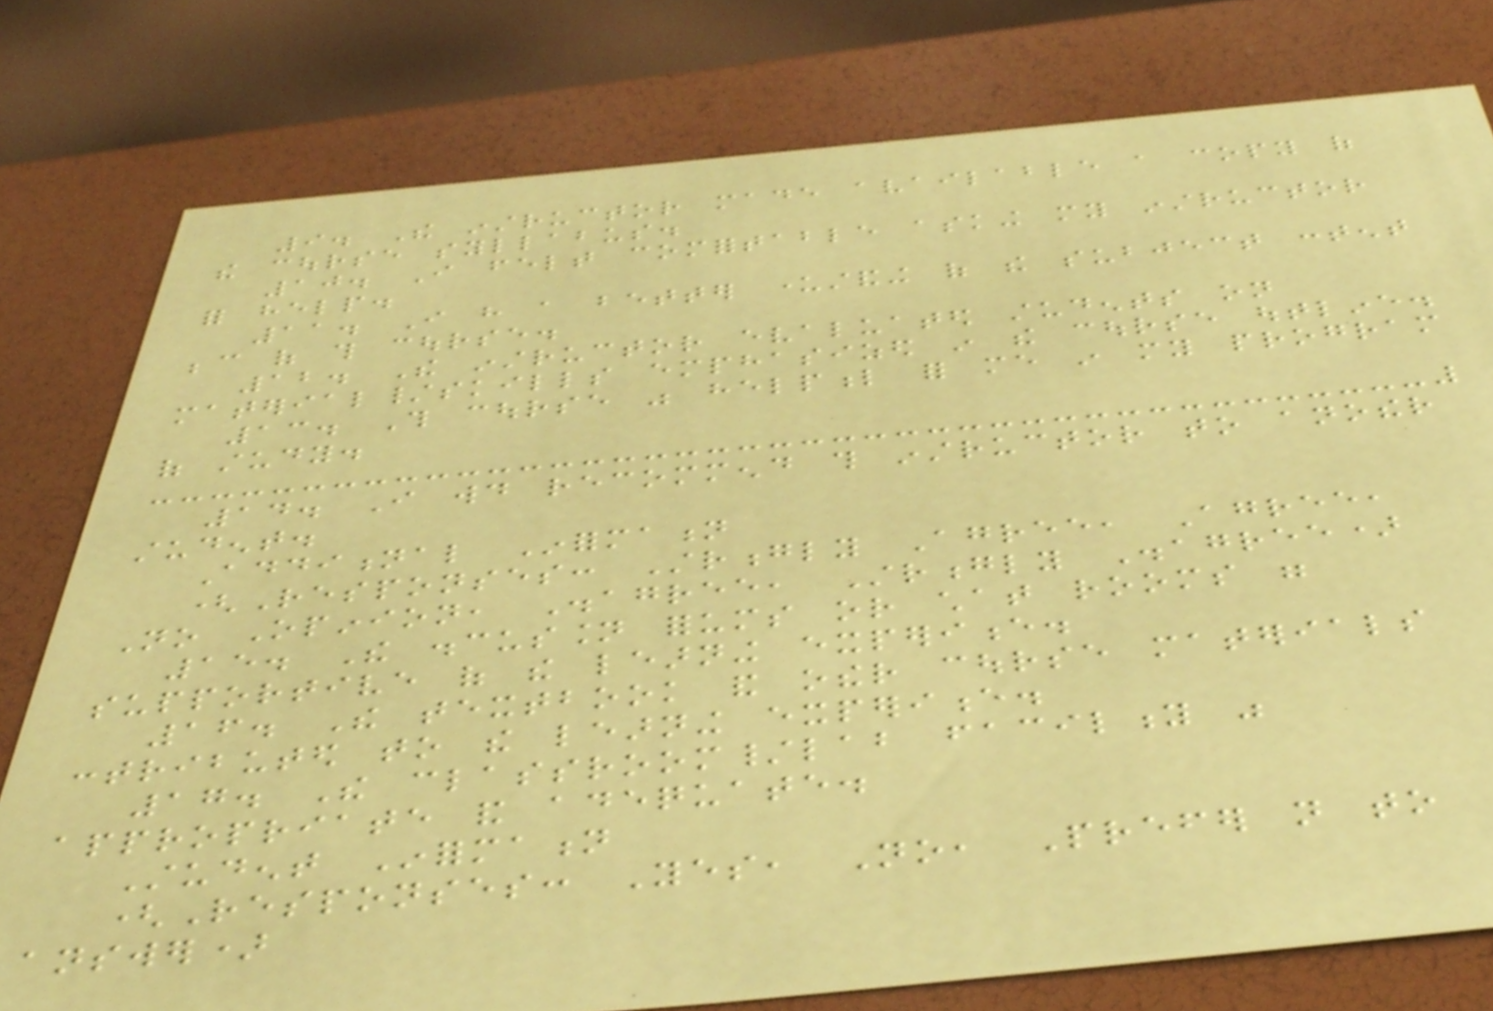9. The instructor made available a copy of
the course syllabus.
10. I felt comfortable asking my instructor
for help.
11. I have a better understanding of the subject content
because of this course.
12. The instructor evaluated students on
material/skills emphasized in the course outline.
13. This course was helpful for me in my program
of study.
14. I would recommend this instructor to another
student.
Additional Information
(Responses: Strongly Agree, Agree,
No Opinion, Disagree, Strongly Disagree)
15. The discussion forums or chat rooms were
supportive of the learning experience.
16. The textbook and other course materials
contributed to the learning experience.
17. The classroom/lab facility was
appropriate and adequate.
Student Information
(Responses: Yes, No, Prefer not to
answer)
